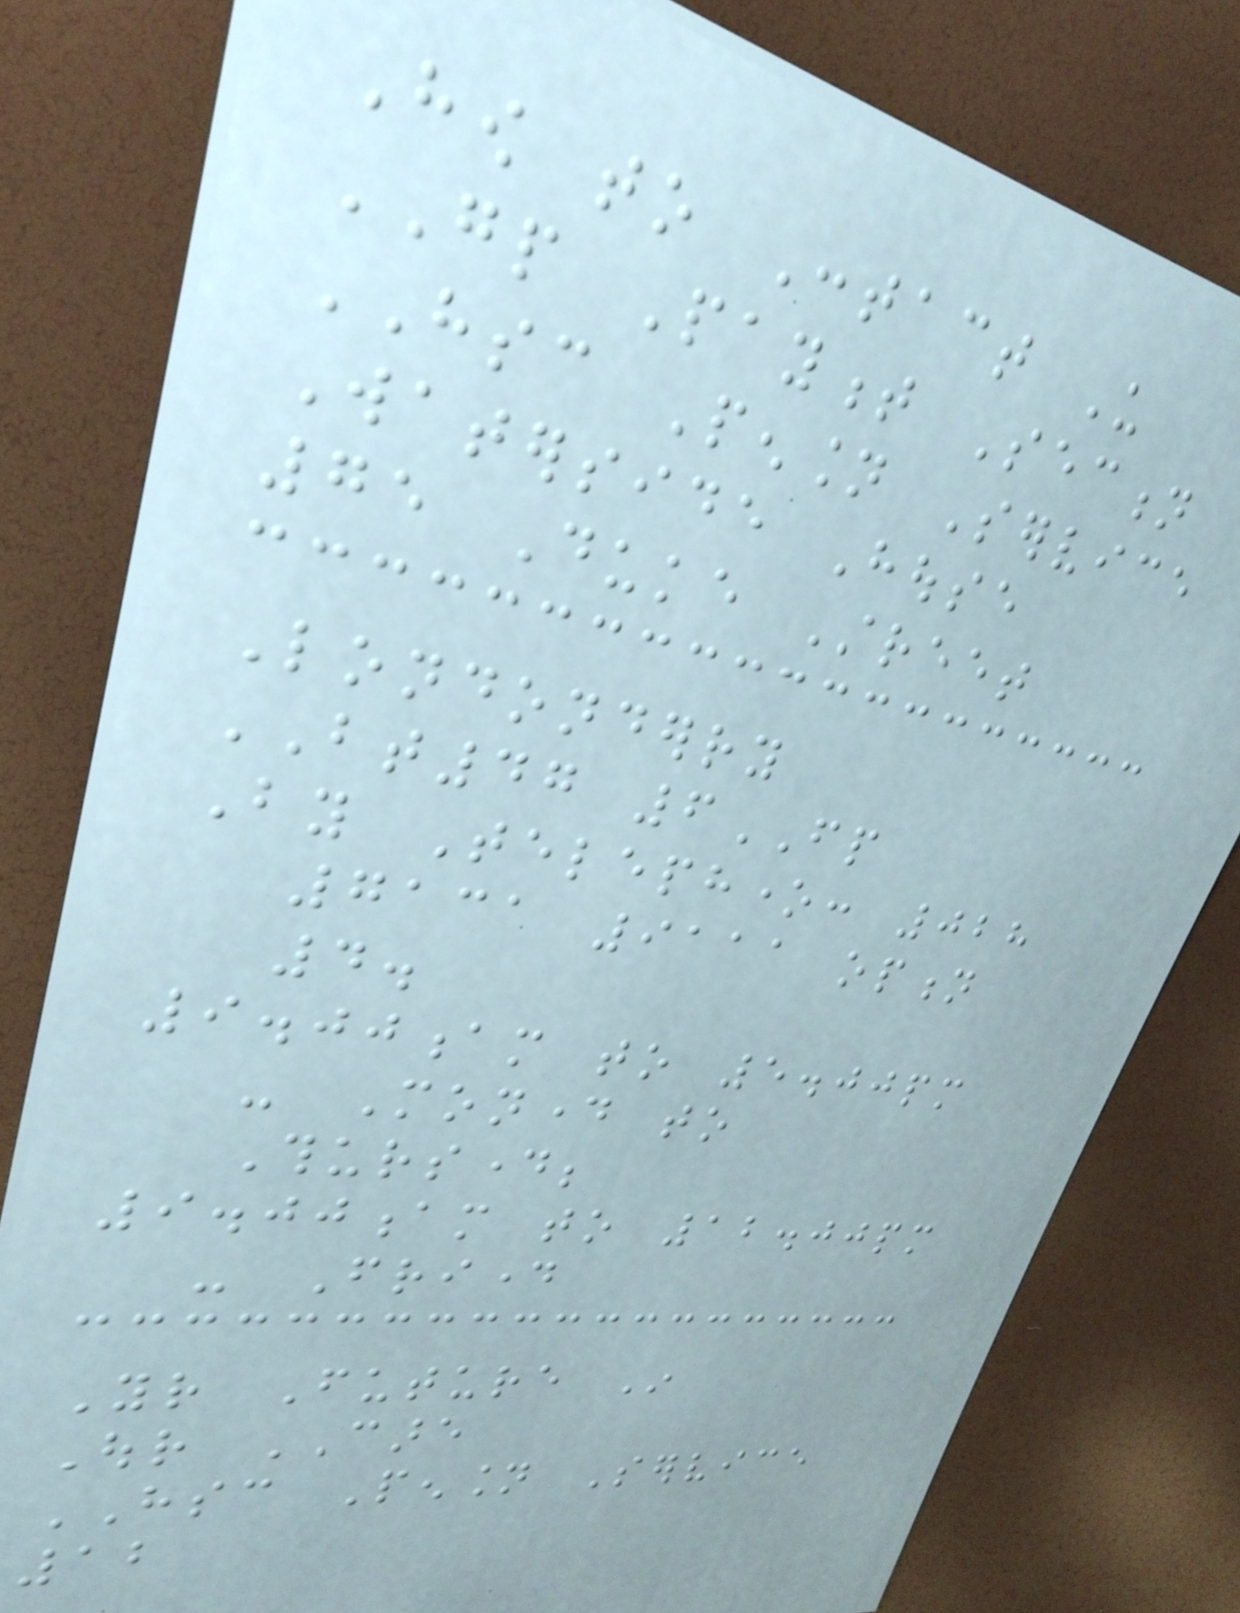How to Contact Us
GP Payment Section
HSC Pension Service
Waterside House
75 Duke Street
Londonderry
BT47 6FP
By Telephone: 028
7131 9111 option
4.
9.00am to 5.00pm
- Monday to
Thursday;
9.00am to 12.00pm
- Friday
Your Future In
Our CARE
HSC Pension Service
12
